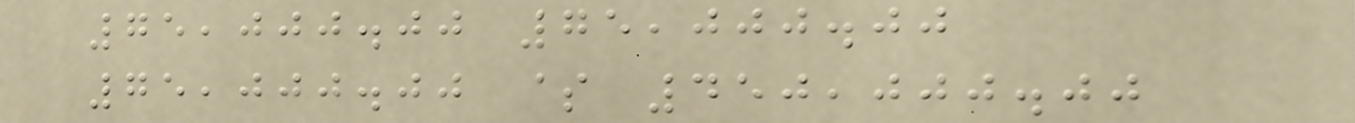75,000.00 75,000.00
75,000.00 $ 450,000.00
